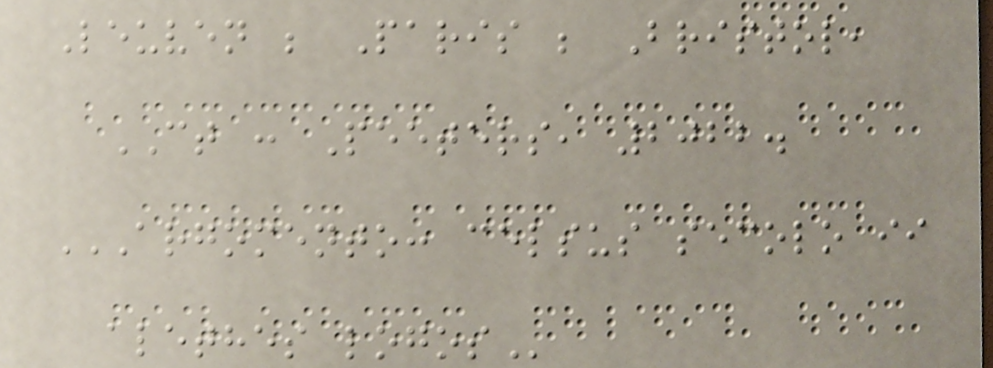Leuven ; Paris ; Bristol,
CT : Peeters, 2022.
ARGOMENTO: CELSUS SECOLO II
ALETHES LOGOS
